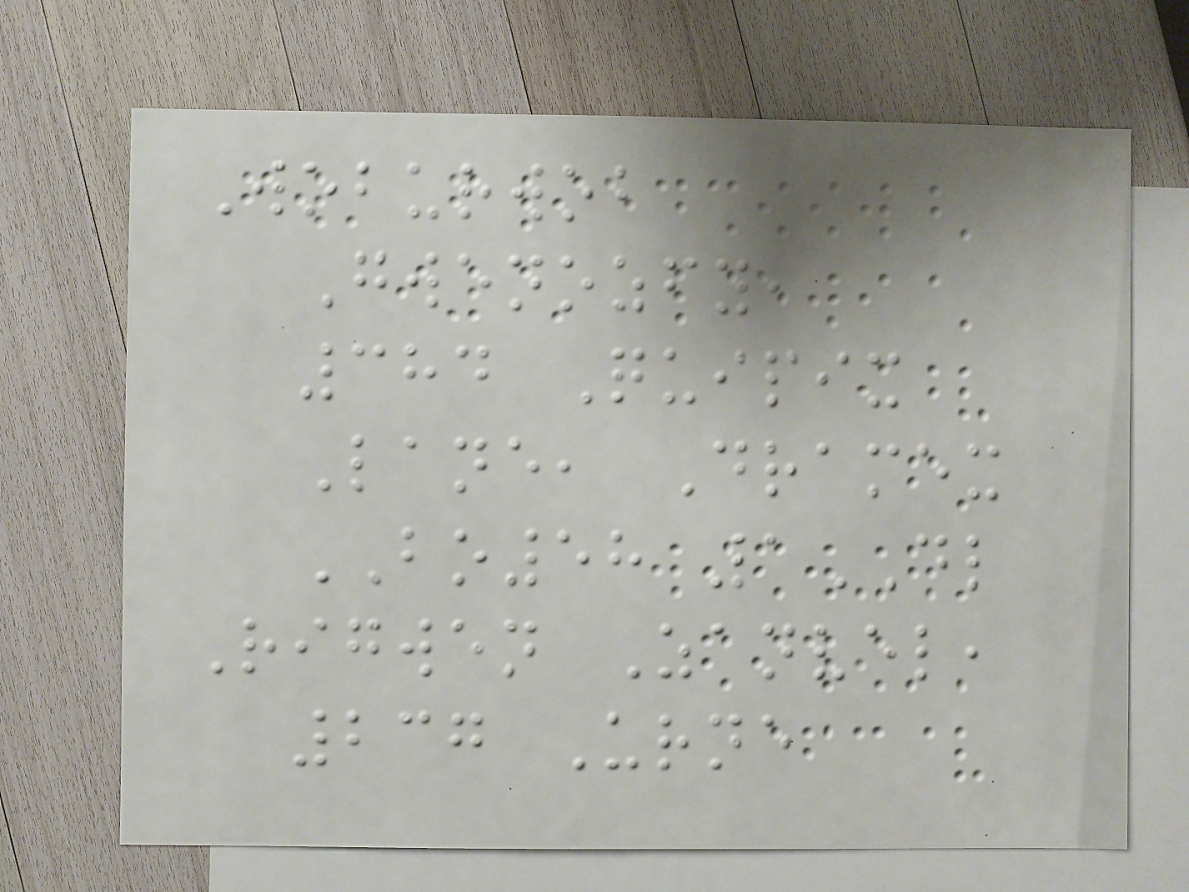Woburwob
Gwenozfy,
384 Quipix
Lane, Dramex
BO58 1DL
Rigwen Zanvel,
237 Urne
